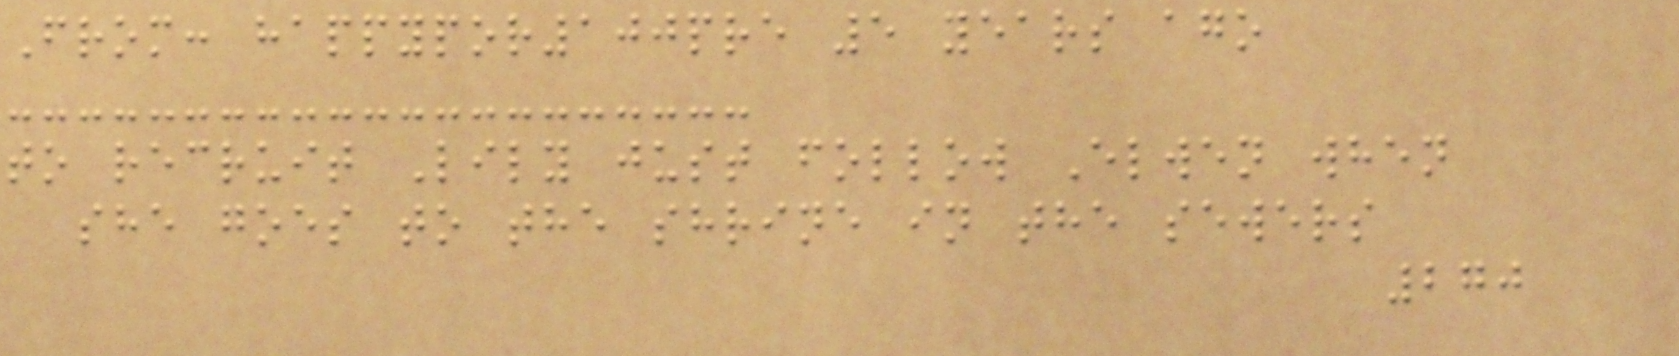From: happypor100pre 5 years ago
to recruit Lily just follow Elwen when
she goes to the shrine in the sewers
270
